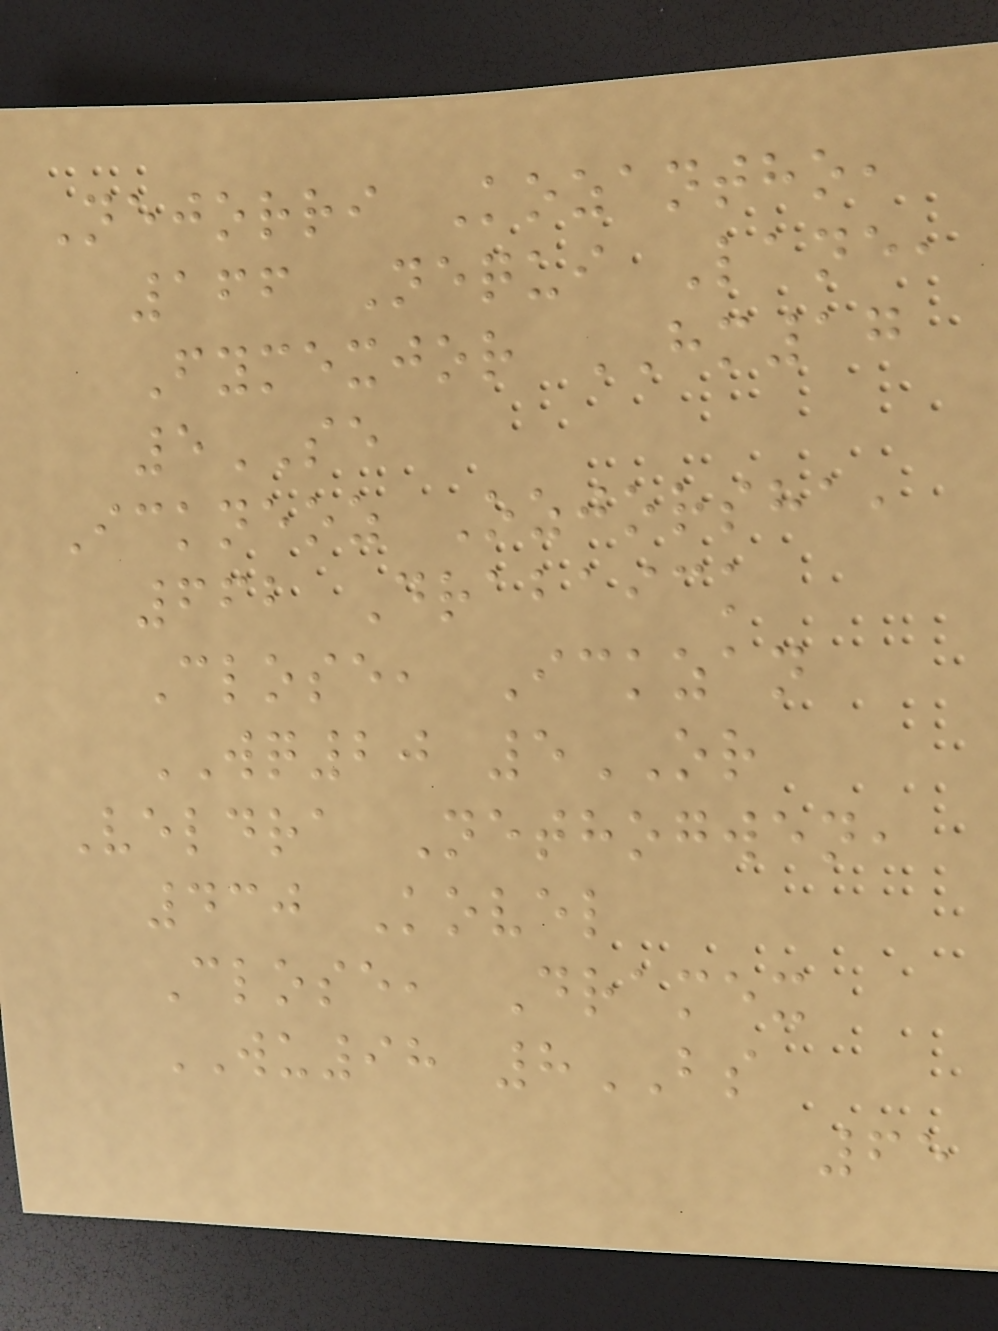Nejorri Kozantho,
166 Nequi Lane,
Fymexjor HM17
5SE
Ickneoz Ozjorsha,
662 Drabaick
Close, Ickzan
WQ20 5OR
Veldra Nethogwen,
430 Kovel
Close, Dramex
WU98 8BS
65
